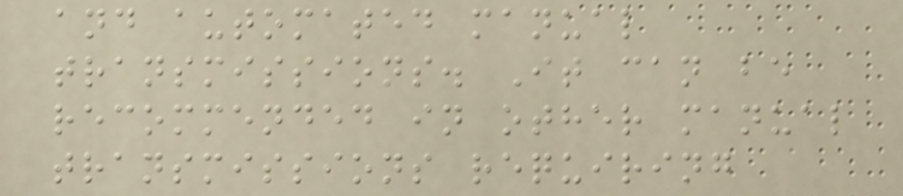and automated manual
transmissions. It can be
recommended in other manual
transmissions requiring
